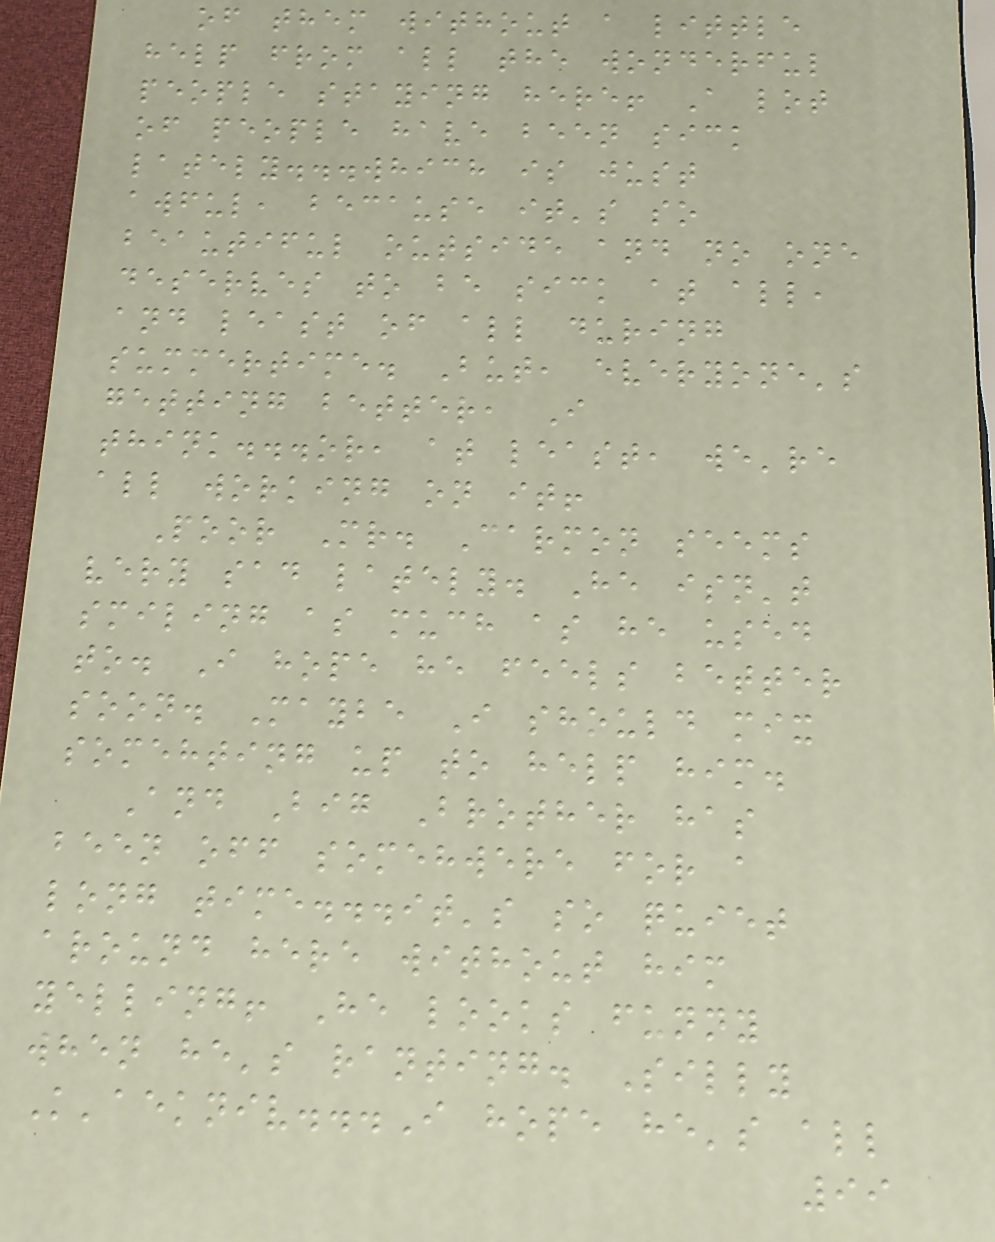of them without a little
help from all the wonderful
people staying here! A lot
of people have been sick
lately...which is just
awful, because it's so
beautiful outside and no one
deserves to be sick at all,
and least of all during
summertime. But, everyone's
getting better, I
think...or, at least, we're
all working on it!
Poor Mr. Carmon seems
very sad lately. He isn't
smiling as much as he used
to. I hope he feels better
soon. Maybe I should mix
somehting up to help him.
And Big Brother has
been off somehwere for a
long time...it's so quiet
around here without him
yelling! He looks funny
when he's ranting. Silly
K'aekniv...I hope he's all
99
